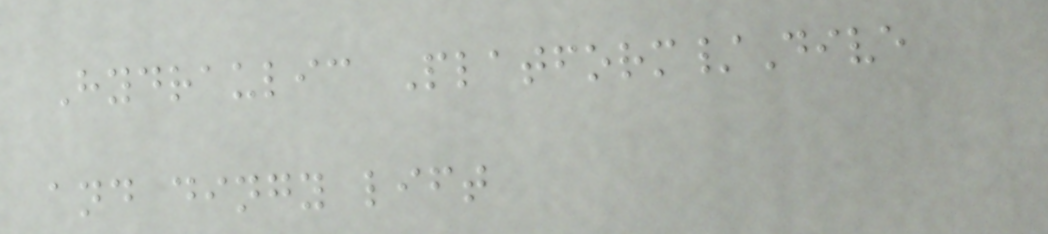Hydraulic Platform/Dive
and dingy lift
